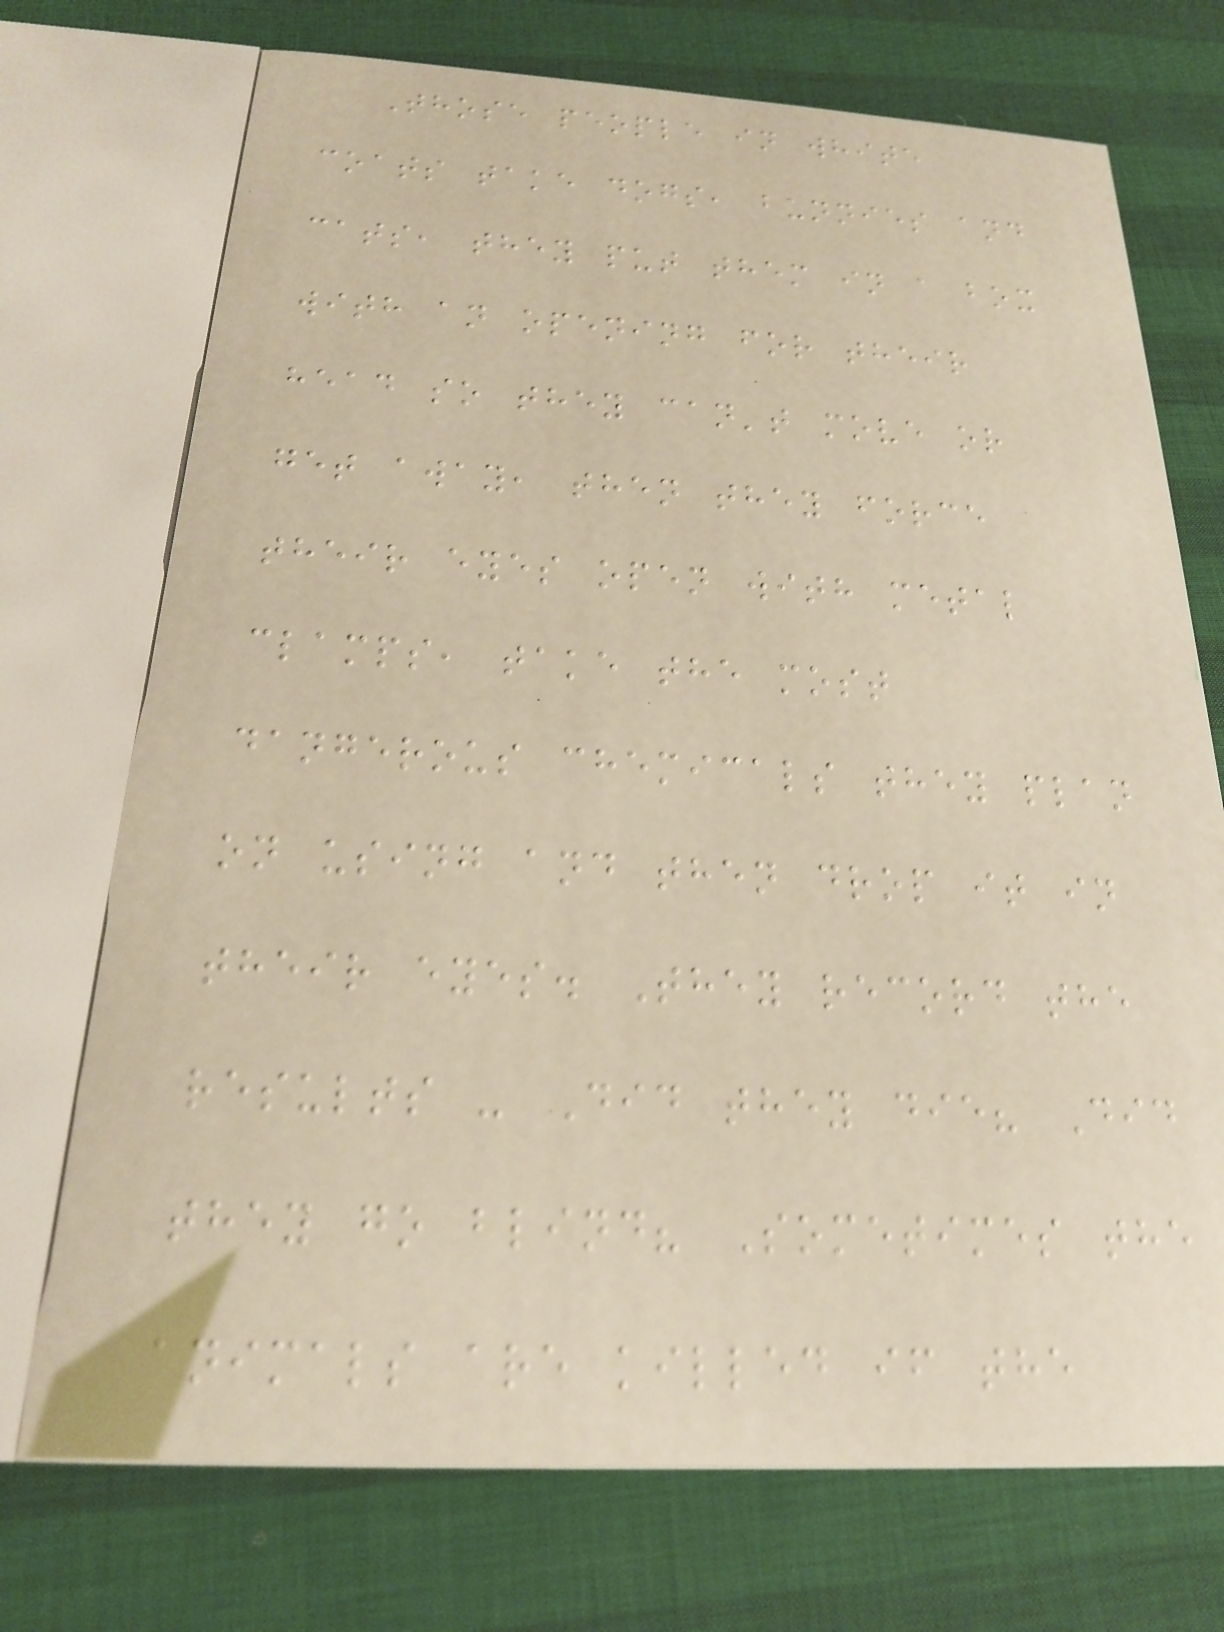Those people in white
coats take dogs, bunnies and
cats, they put them in a box
with an opening for their
head so they can't move or
get away, then they force
their eyes open with metal
clamps, take the most
dangerous chemicals they plan
on using and then drop it in
their eyes. They record the
results - Did they die? Did
they go blind? Sometimes the
animals are killed if the
